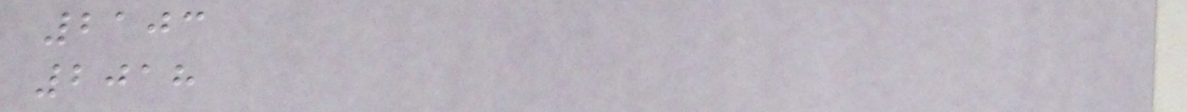2103
2018
